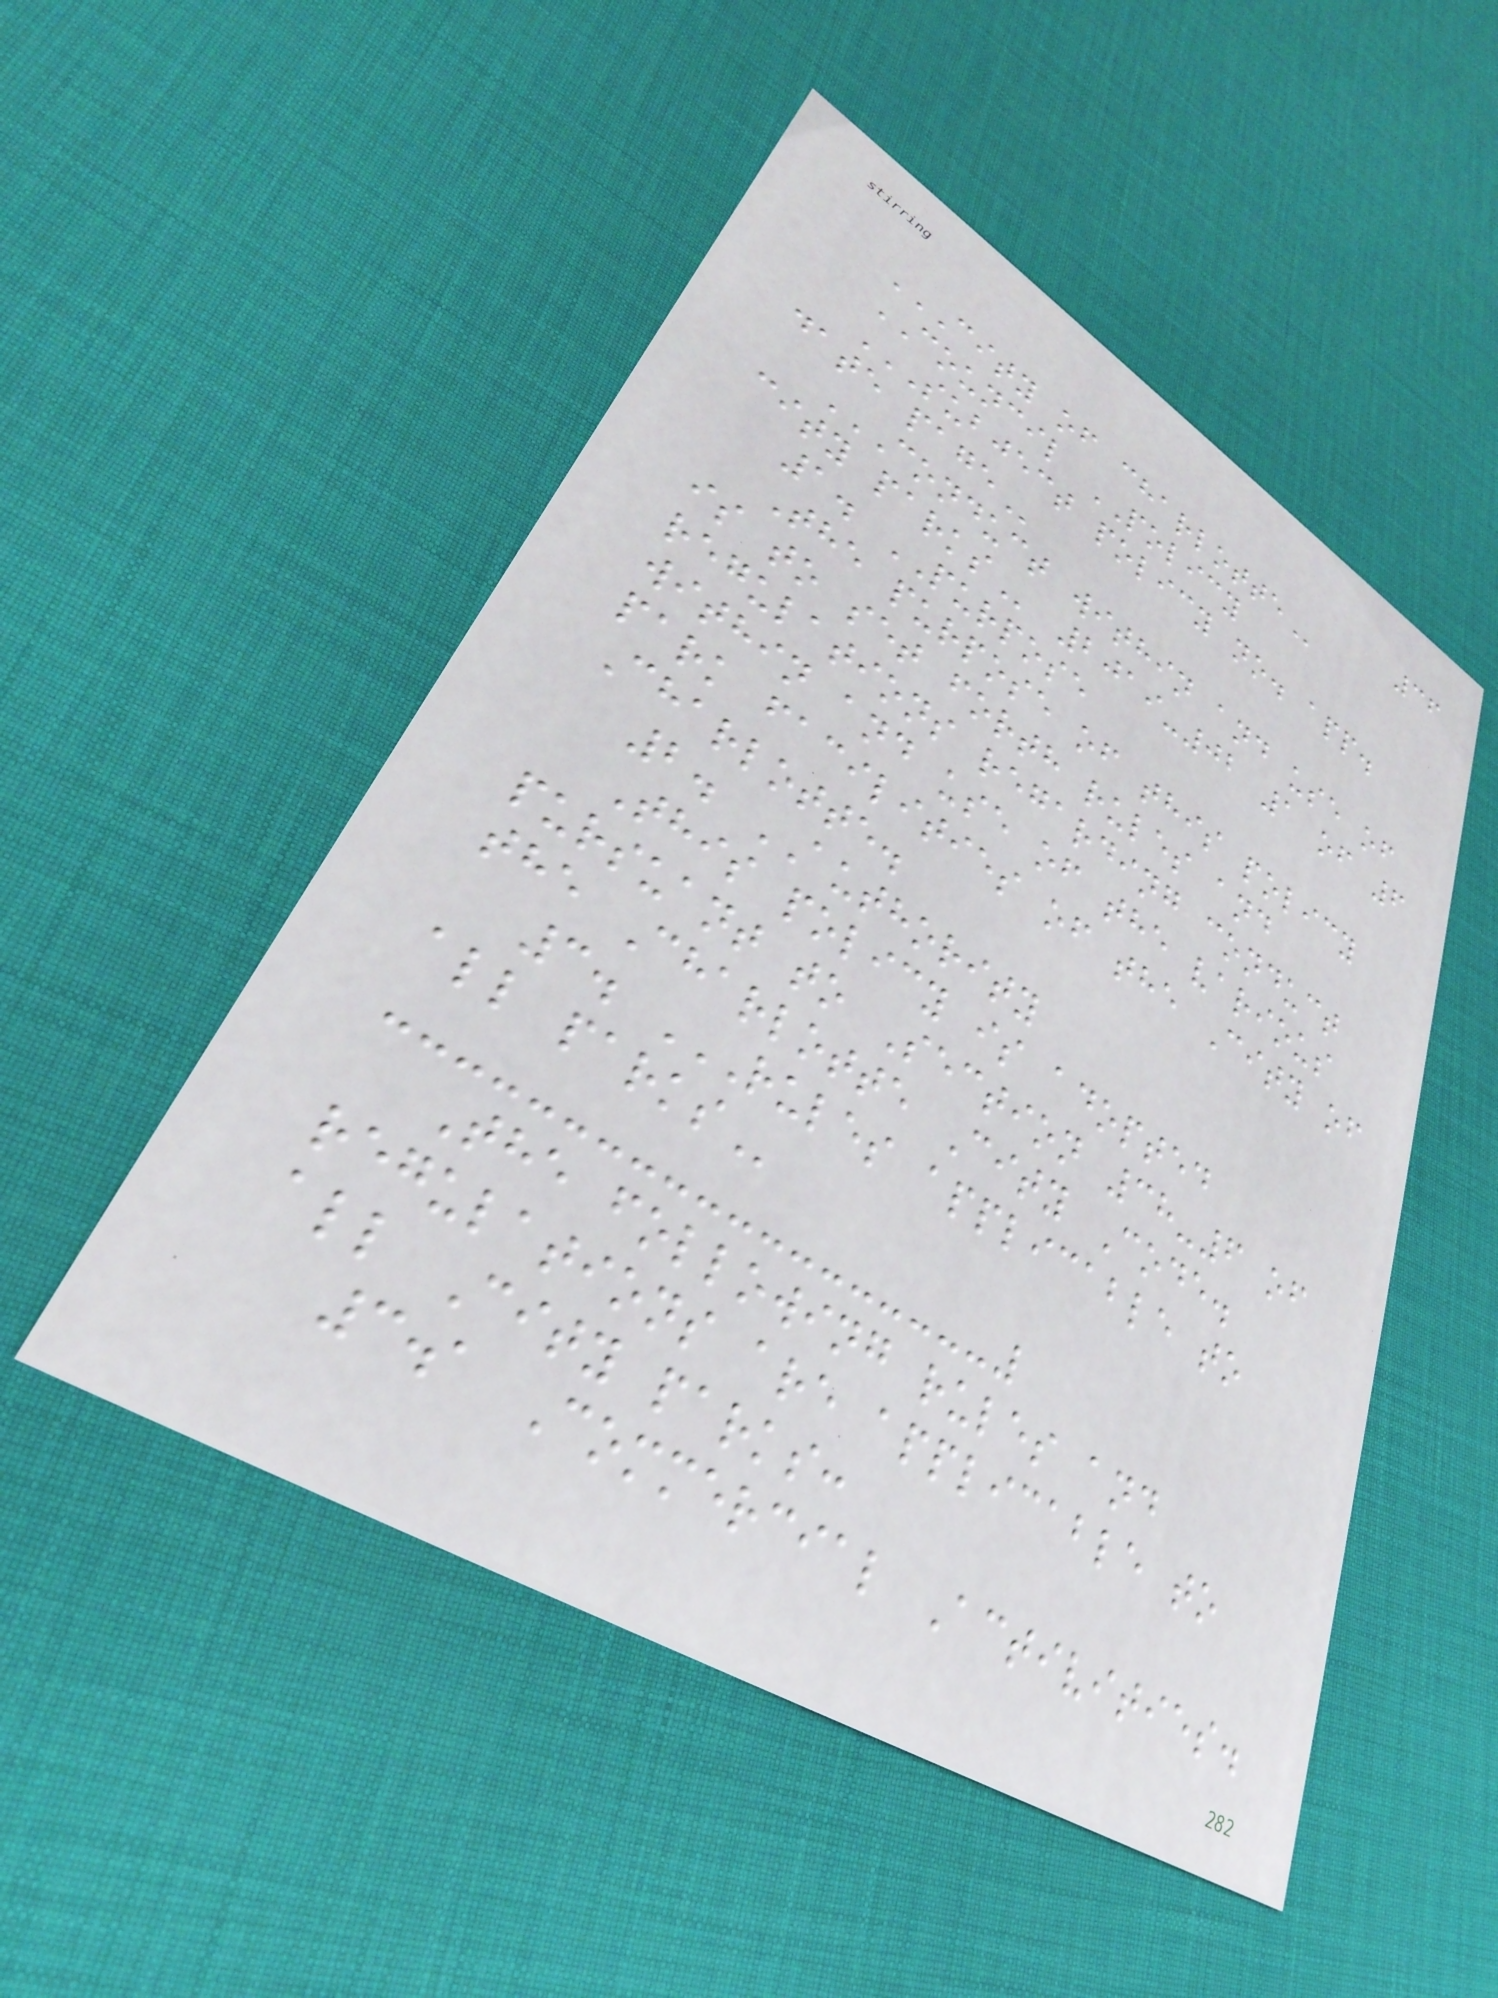36
CITY OF CHARLOTTE
COUNCIL POLICY
SUBJECT POLICY NO. APP.
DATE PAGE
CONDUCT WITHIN AND USE OF
CITY PARKS 2019-02 1 of 6
1. PURPOSE
The purpose of this policy
is to set forth rules and
regulations regarding conduct
within and use of the various
park facilities of the City of
Charlotte.
2. AUTHORITY
This policy is adopted
pursuant to Section 38-6 of
the Charlotte City Code.
3. RULES APPLICABLE TO
ALL PARKS
The following rules and
regulations are applicable to
all City parks:
3.1 Commercial Activities.
